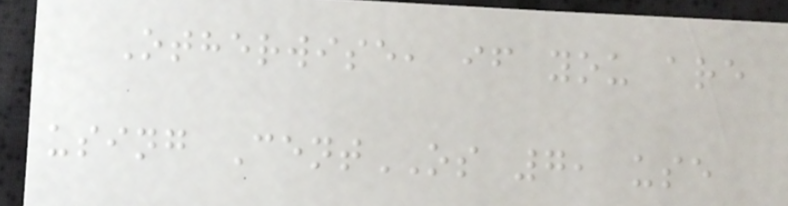Otherwise, if you are
using CentOS 7, use
